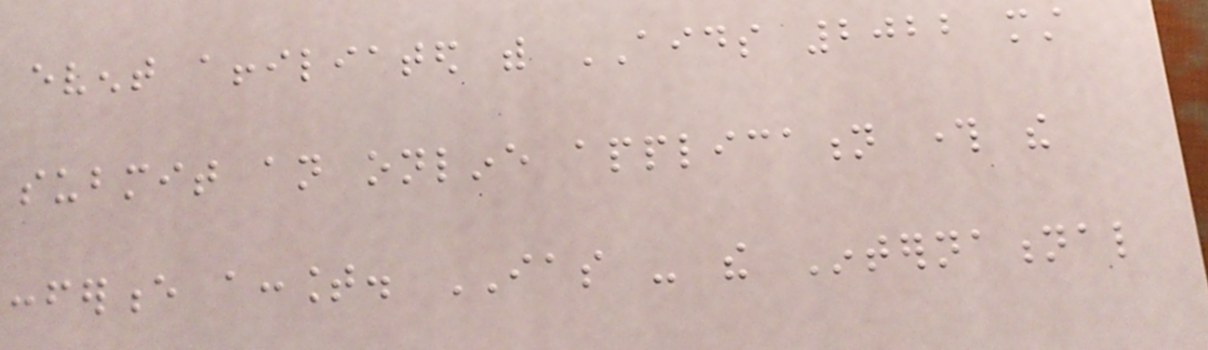event affiliated with AIDS 2022 must
submit an online application through the
conference account. IAS - the International
